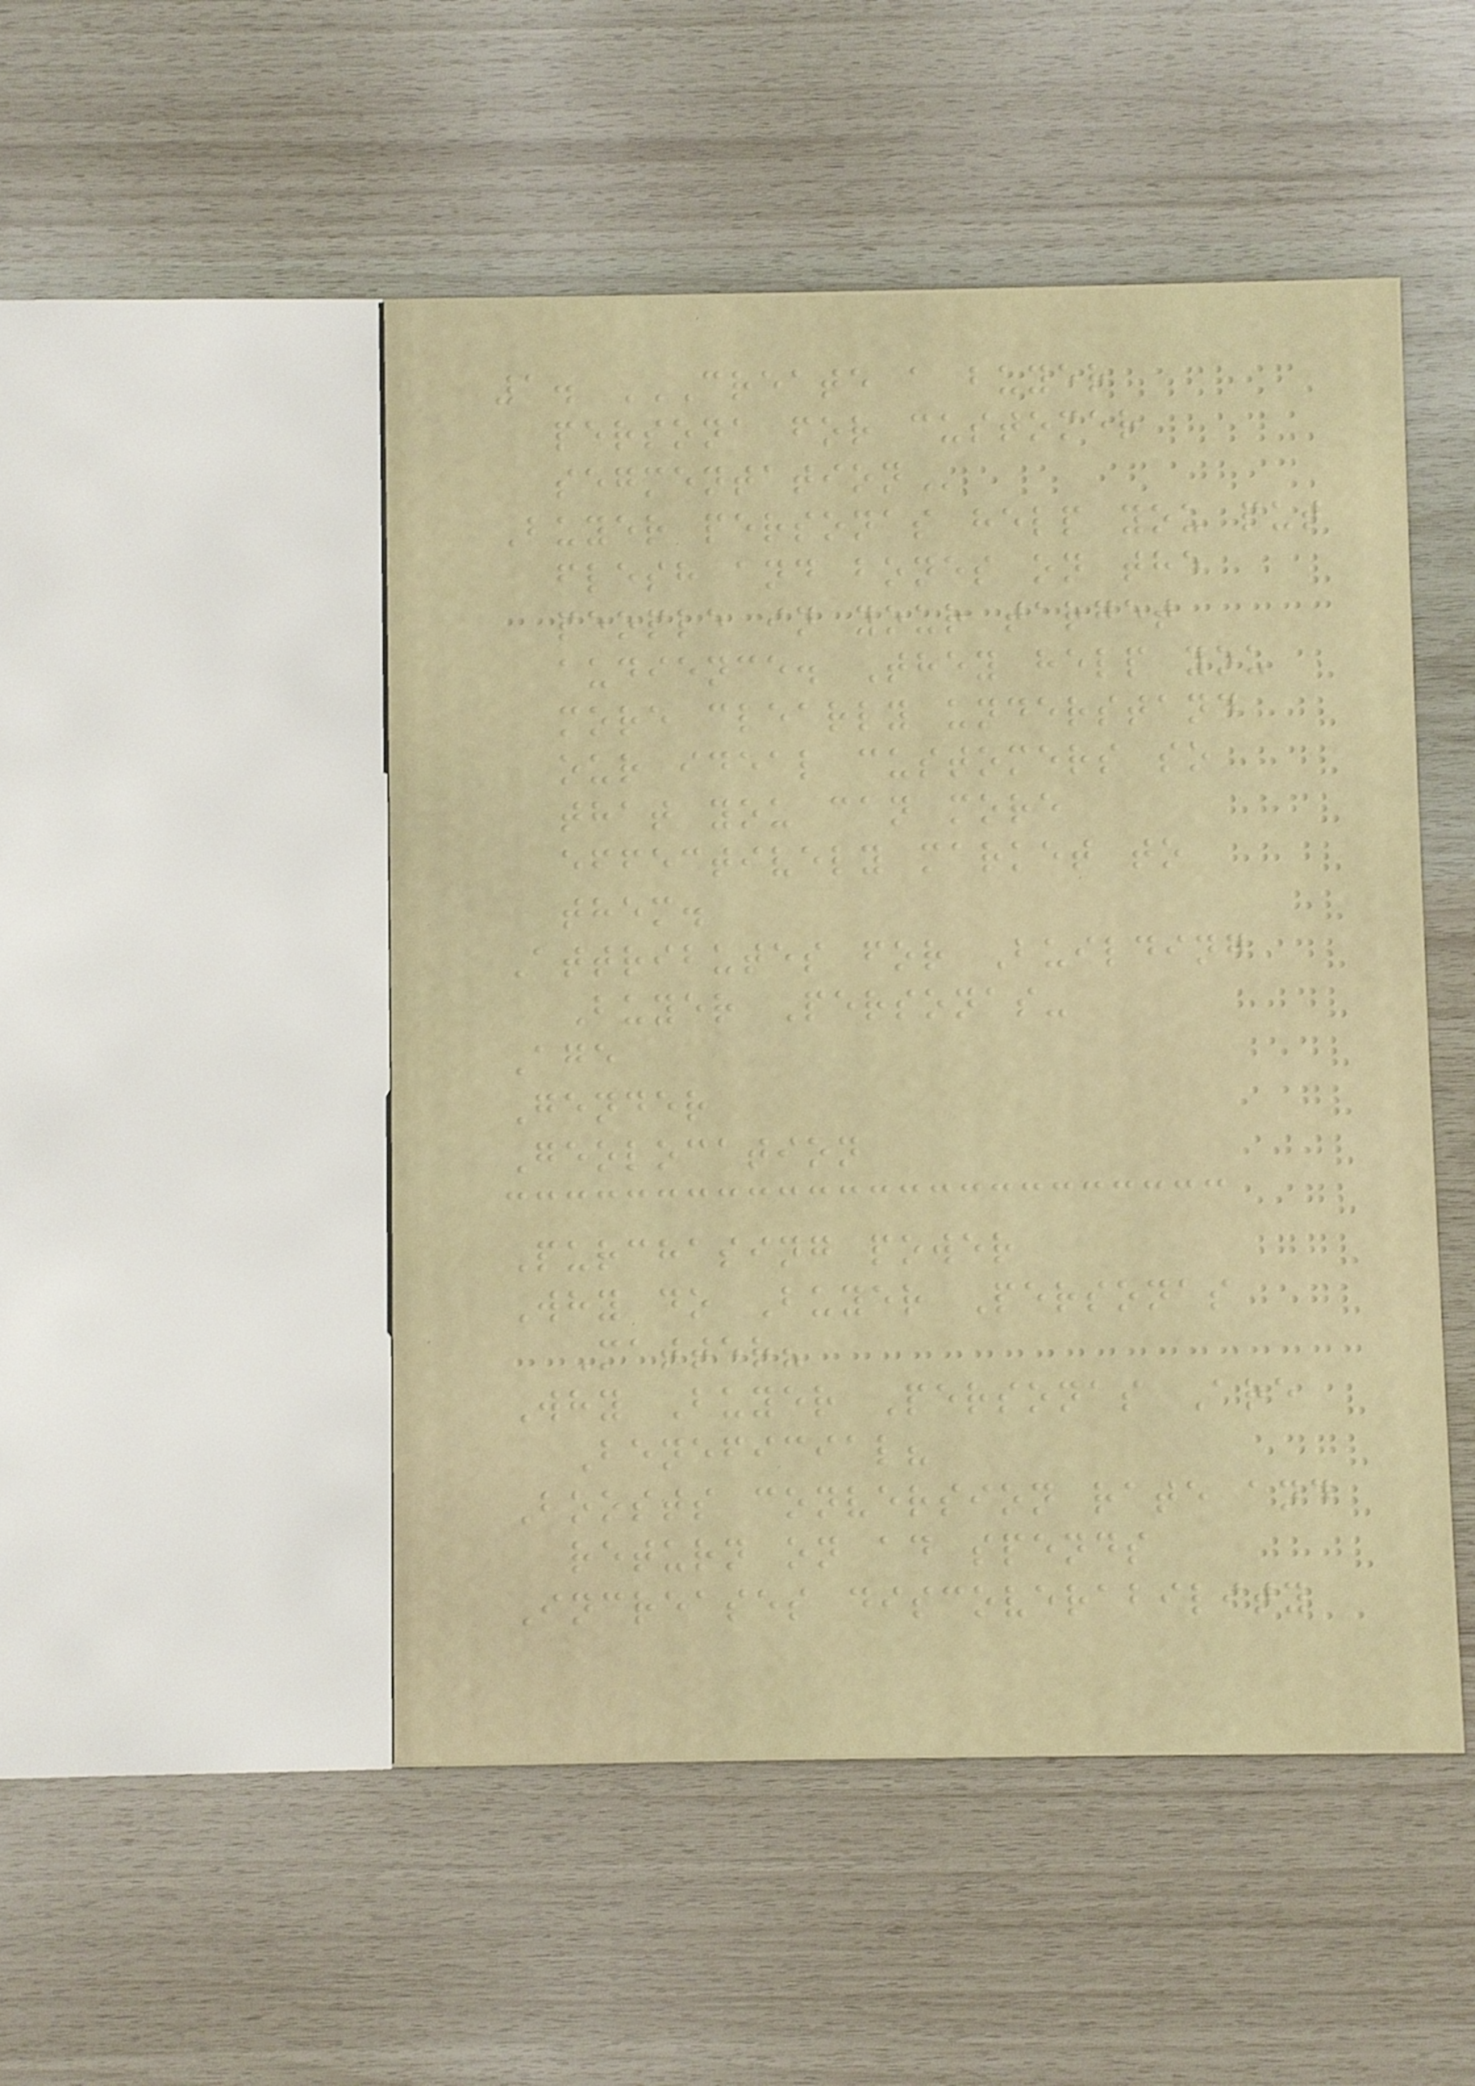1. CREATE A BUYER
PERSONA FOR CUSTOMER
SEGMENTATION
Buyer personas help you put
flesh and bones on the
people in your target
audience. They help you
more clearly understand
our ideal customers so
that you can more
effectively market to
them.
Attributes for Building
Buyer Personas-
Age
Gender
Geolocation
Purchasing power
Why do Buyer Personas
Matter?
Why Buyer Personas Are
Beneficial?
Boosts conversion rate and
return on ad spends
Increases discoverability
